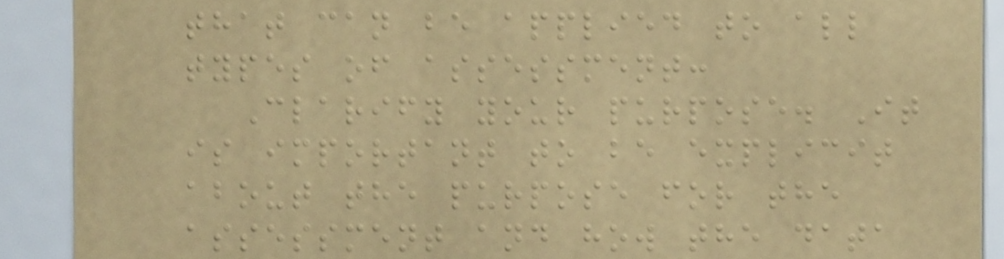that can be applied to all
types of assessment:
Clarify your purpose. It
is important to be explicit
about the purpose for the
assessment and how the data
